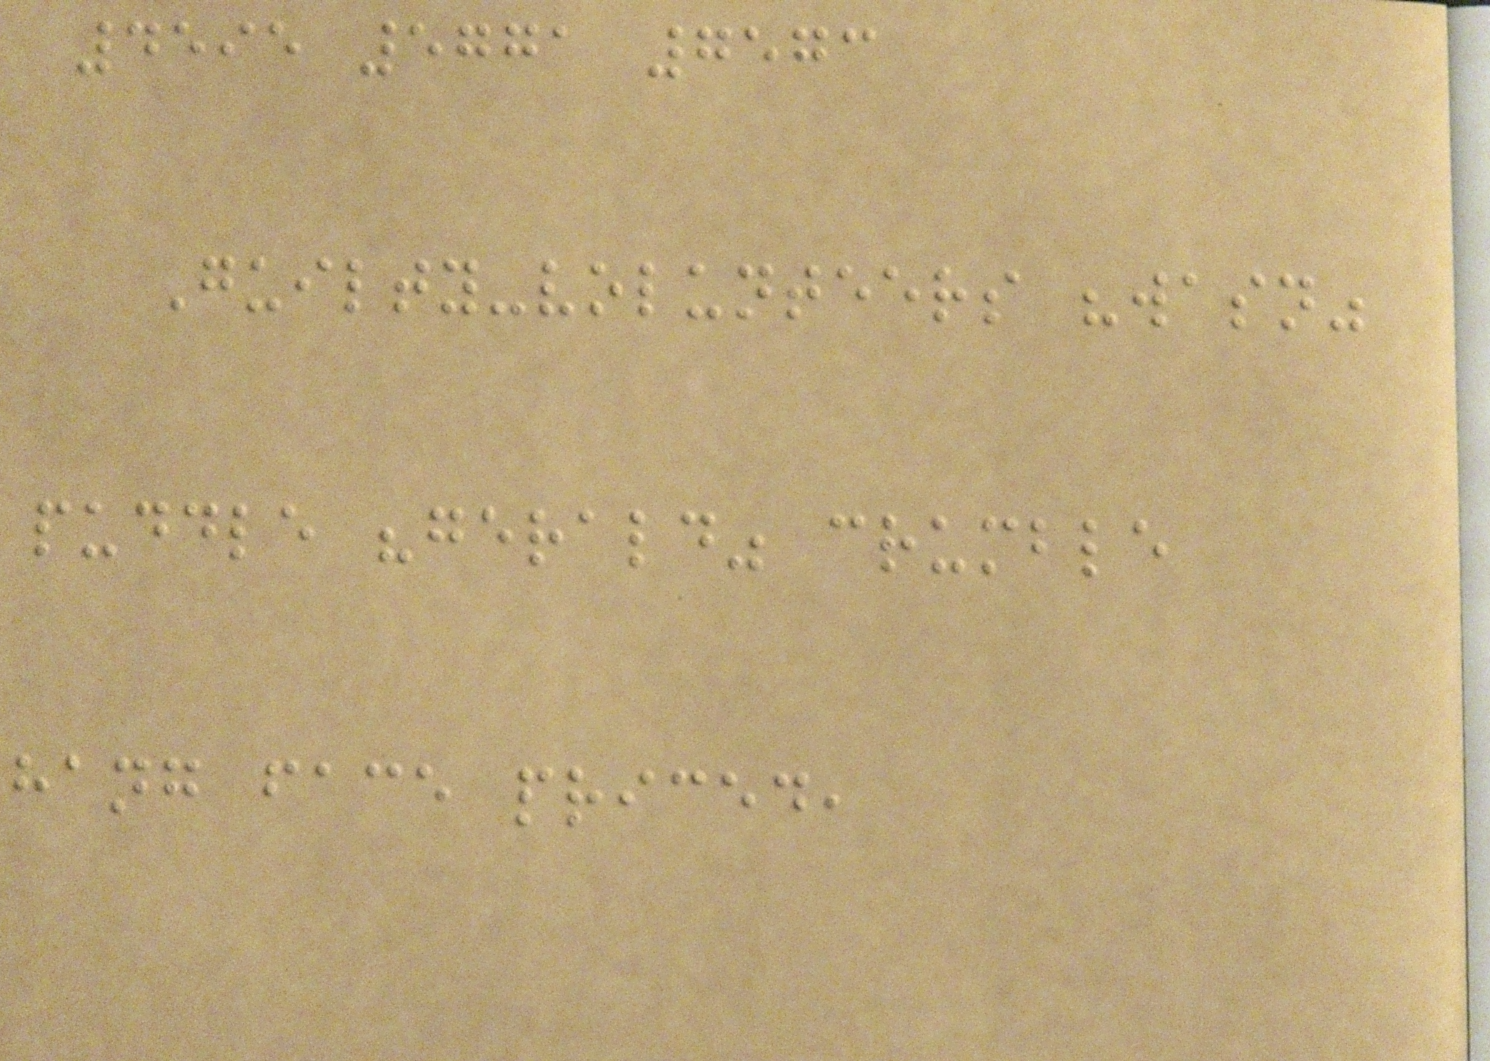4595 5771 7573
Guilty-volunteers "wasn"
puddle "gerald" crumble
hang face priced,
